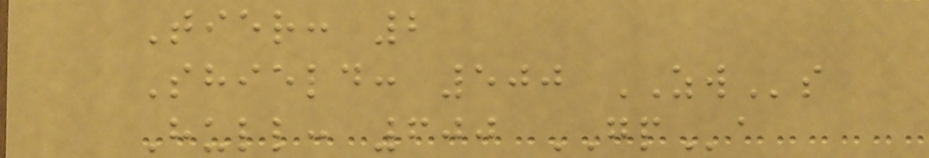Tier: 2
Shield: 500 ZWs
Hull: 600 GPa
